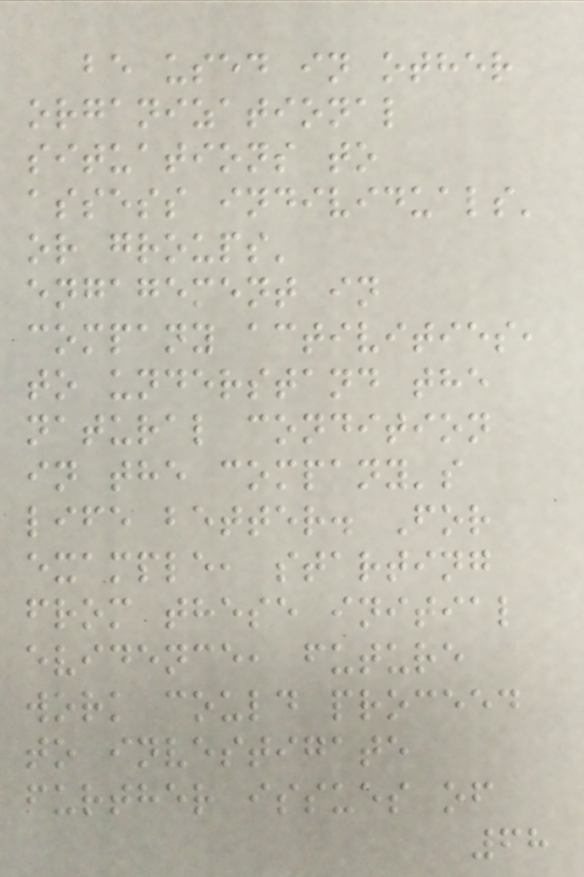be used in other
organizational
situations to
assess individuals'
or groups'
engagement in
company activities,
to understand the
natural condition
in the company's
life better. For
example, starting
from these initial
evidence, future
work could proceed
to investigate
further issues of
68
